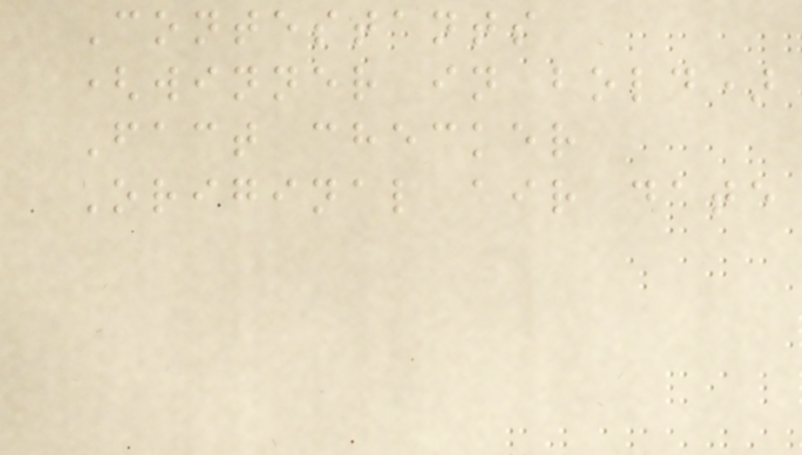Contestants
(winner in bold)
Fact checker
Original air date
